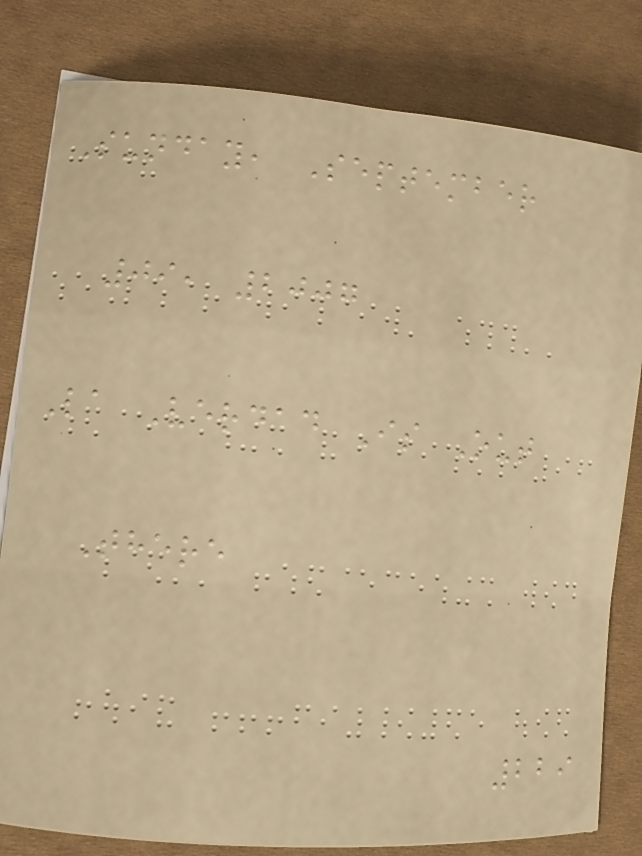Sunday, September
09, 2007
La Verdad Is Out
There
229
